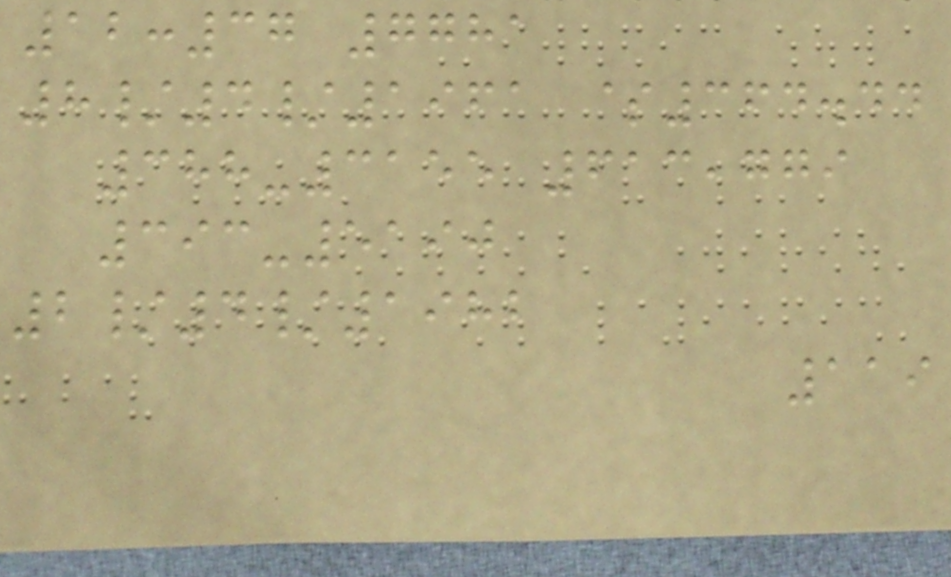12:37 7781
8/4/1961 $364.44
388-3155 613,779
393-5190
2/4/1982
119
